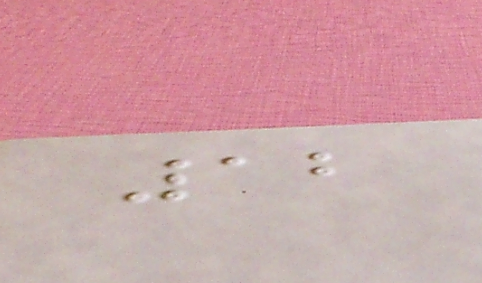12
